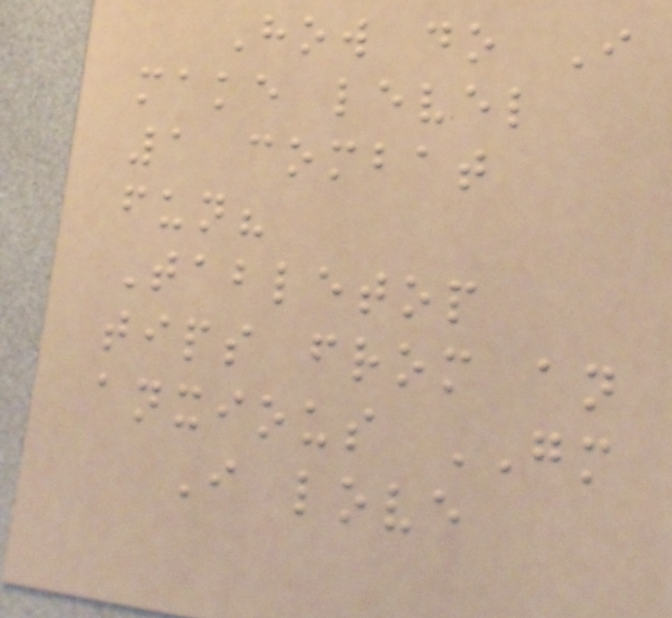How do I
make level
1 combat
fun?
Tabletop
tips from an
anxious GM
I love
